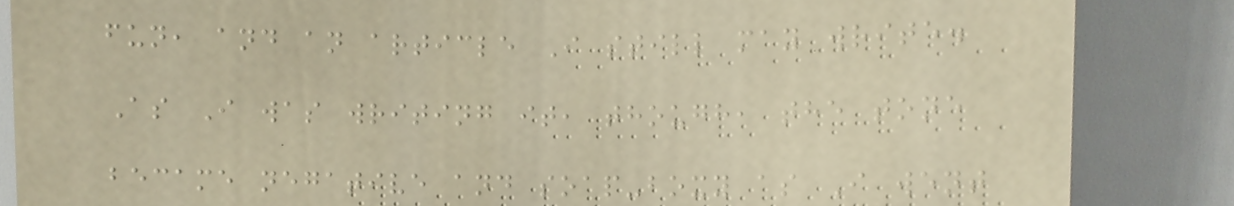fun, and an article I still may write.
As I was writing it, though, the tone
became negative and soap-boxy as I went
